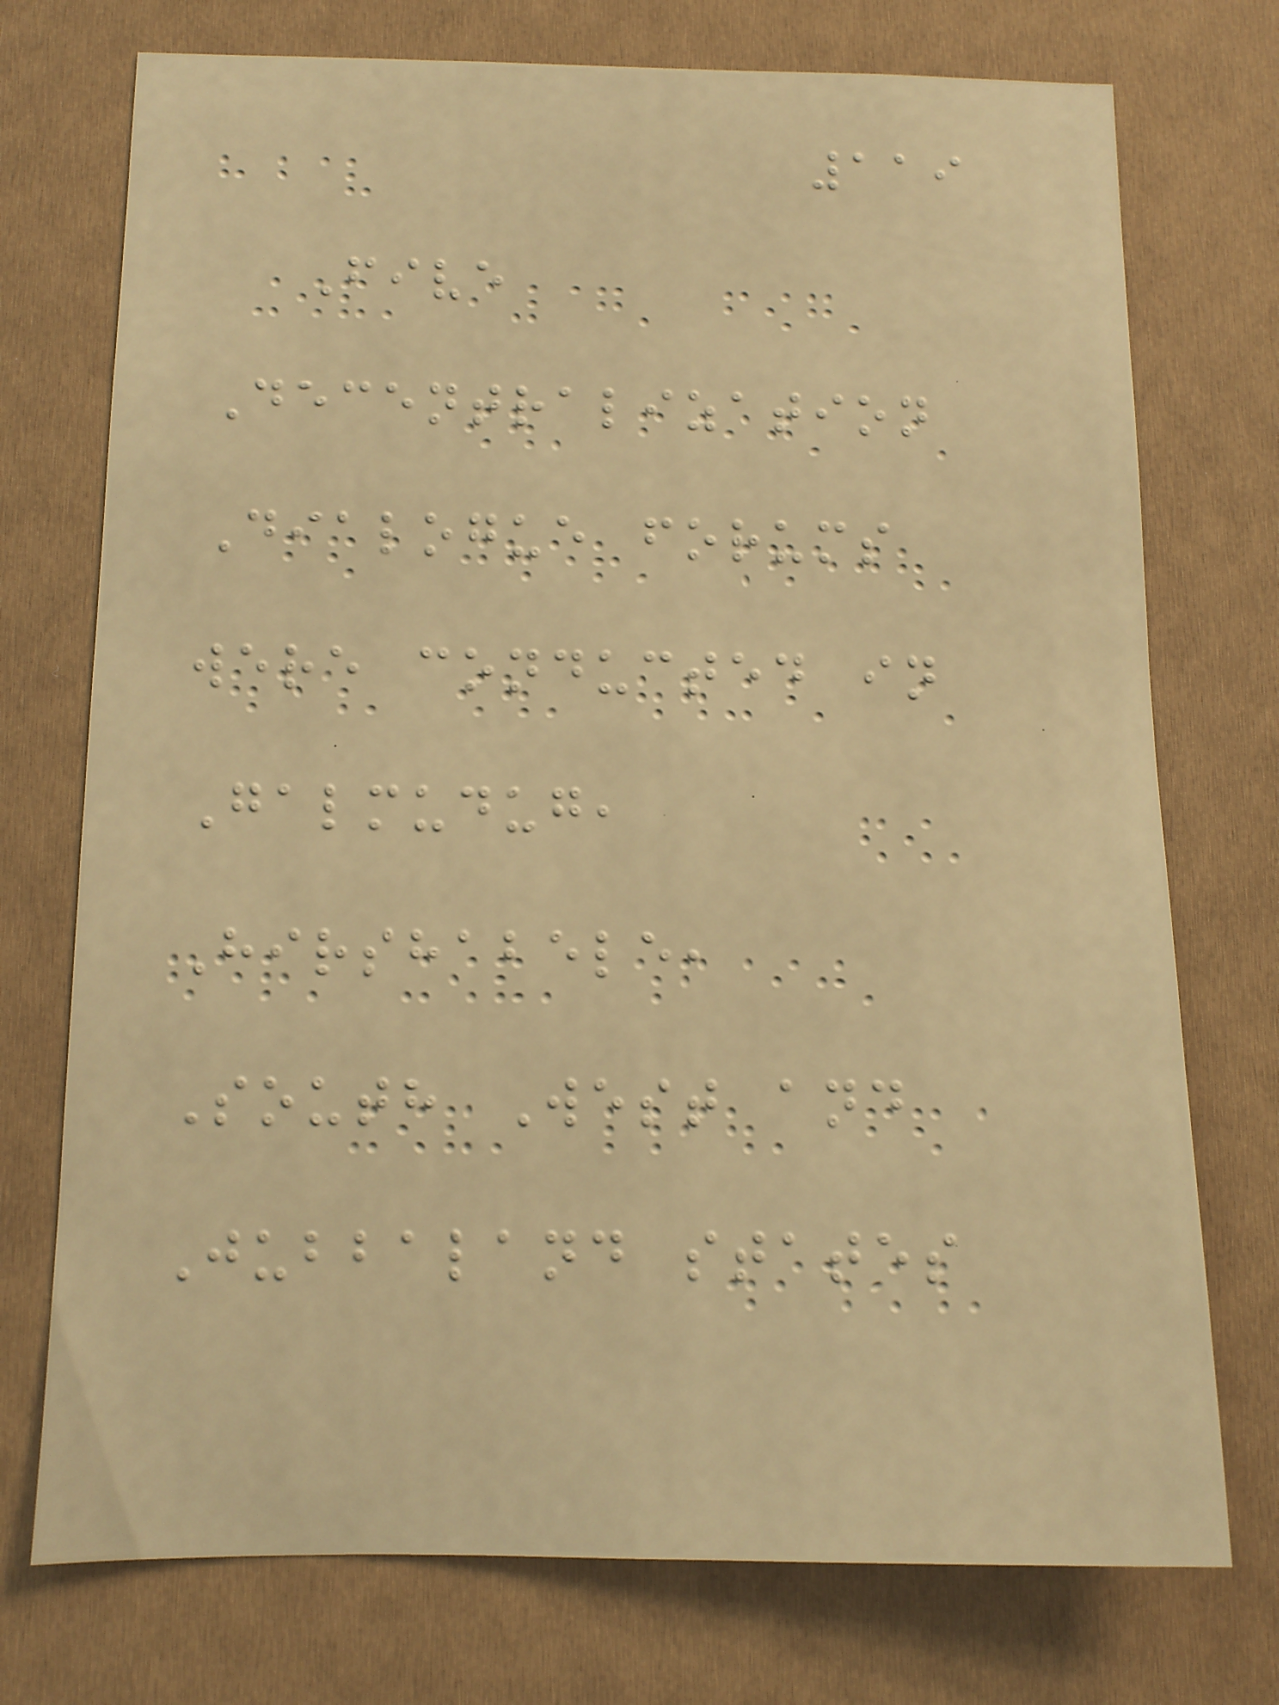119
Five
Decentralization
Dialogue forums
were conducted in
Galmudug,
Hirshabele,
South West and
Jubbaland states
